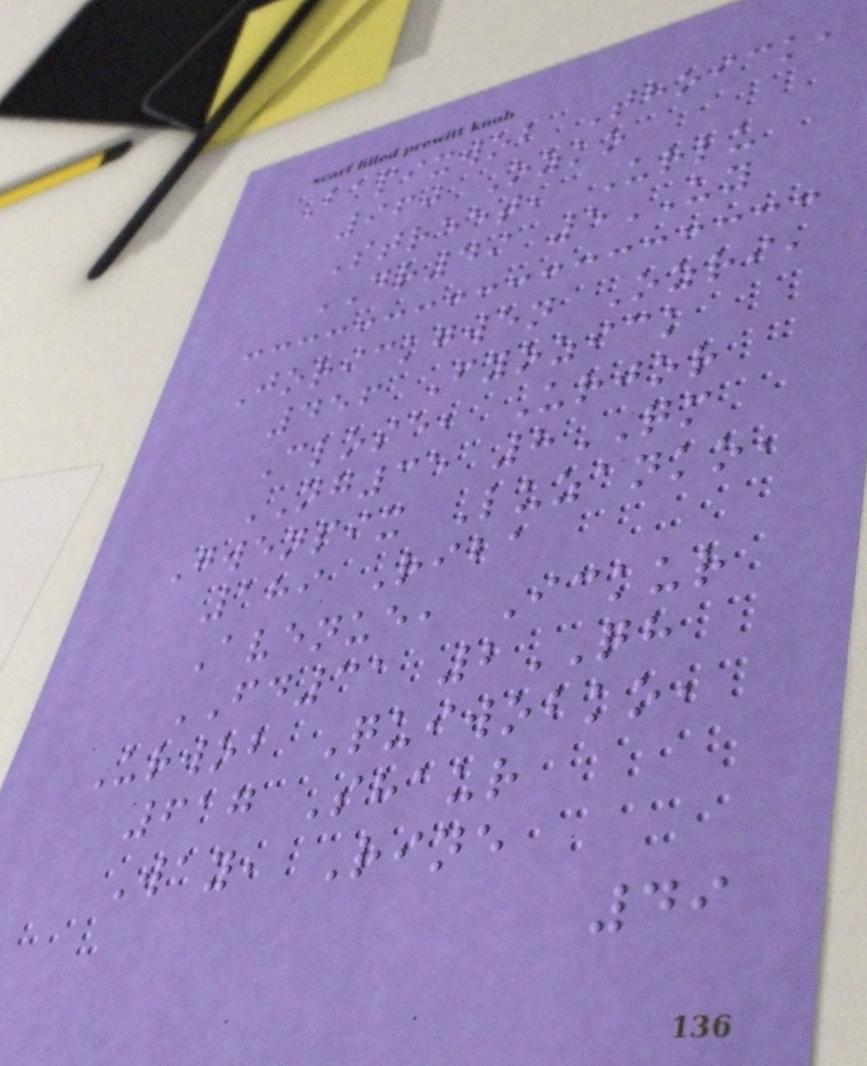Bapixwob Thoick,
960 Ozko
Street, Urlu
DR49 5UY
Jorickgwen Ozri,
456 Fyozick
Close, Urjor
NG35 8QM
Gwenpix Luzanko,
189 Riba
Avenue, Ickur
FD31 2QH
Urwob Quiwobko,
617 Shaur
Way, Rine
49
